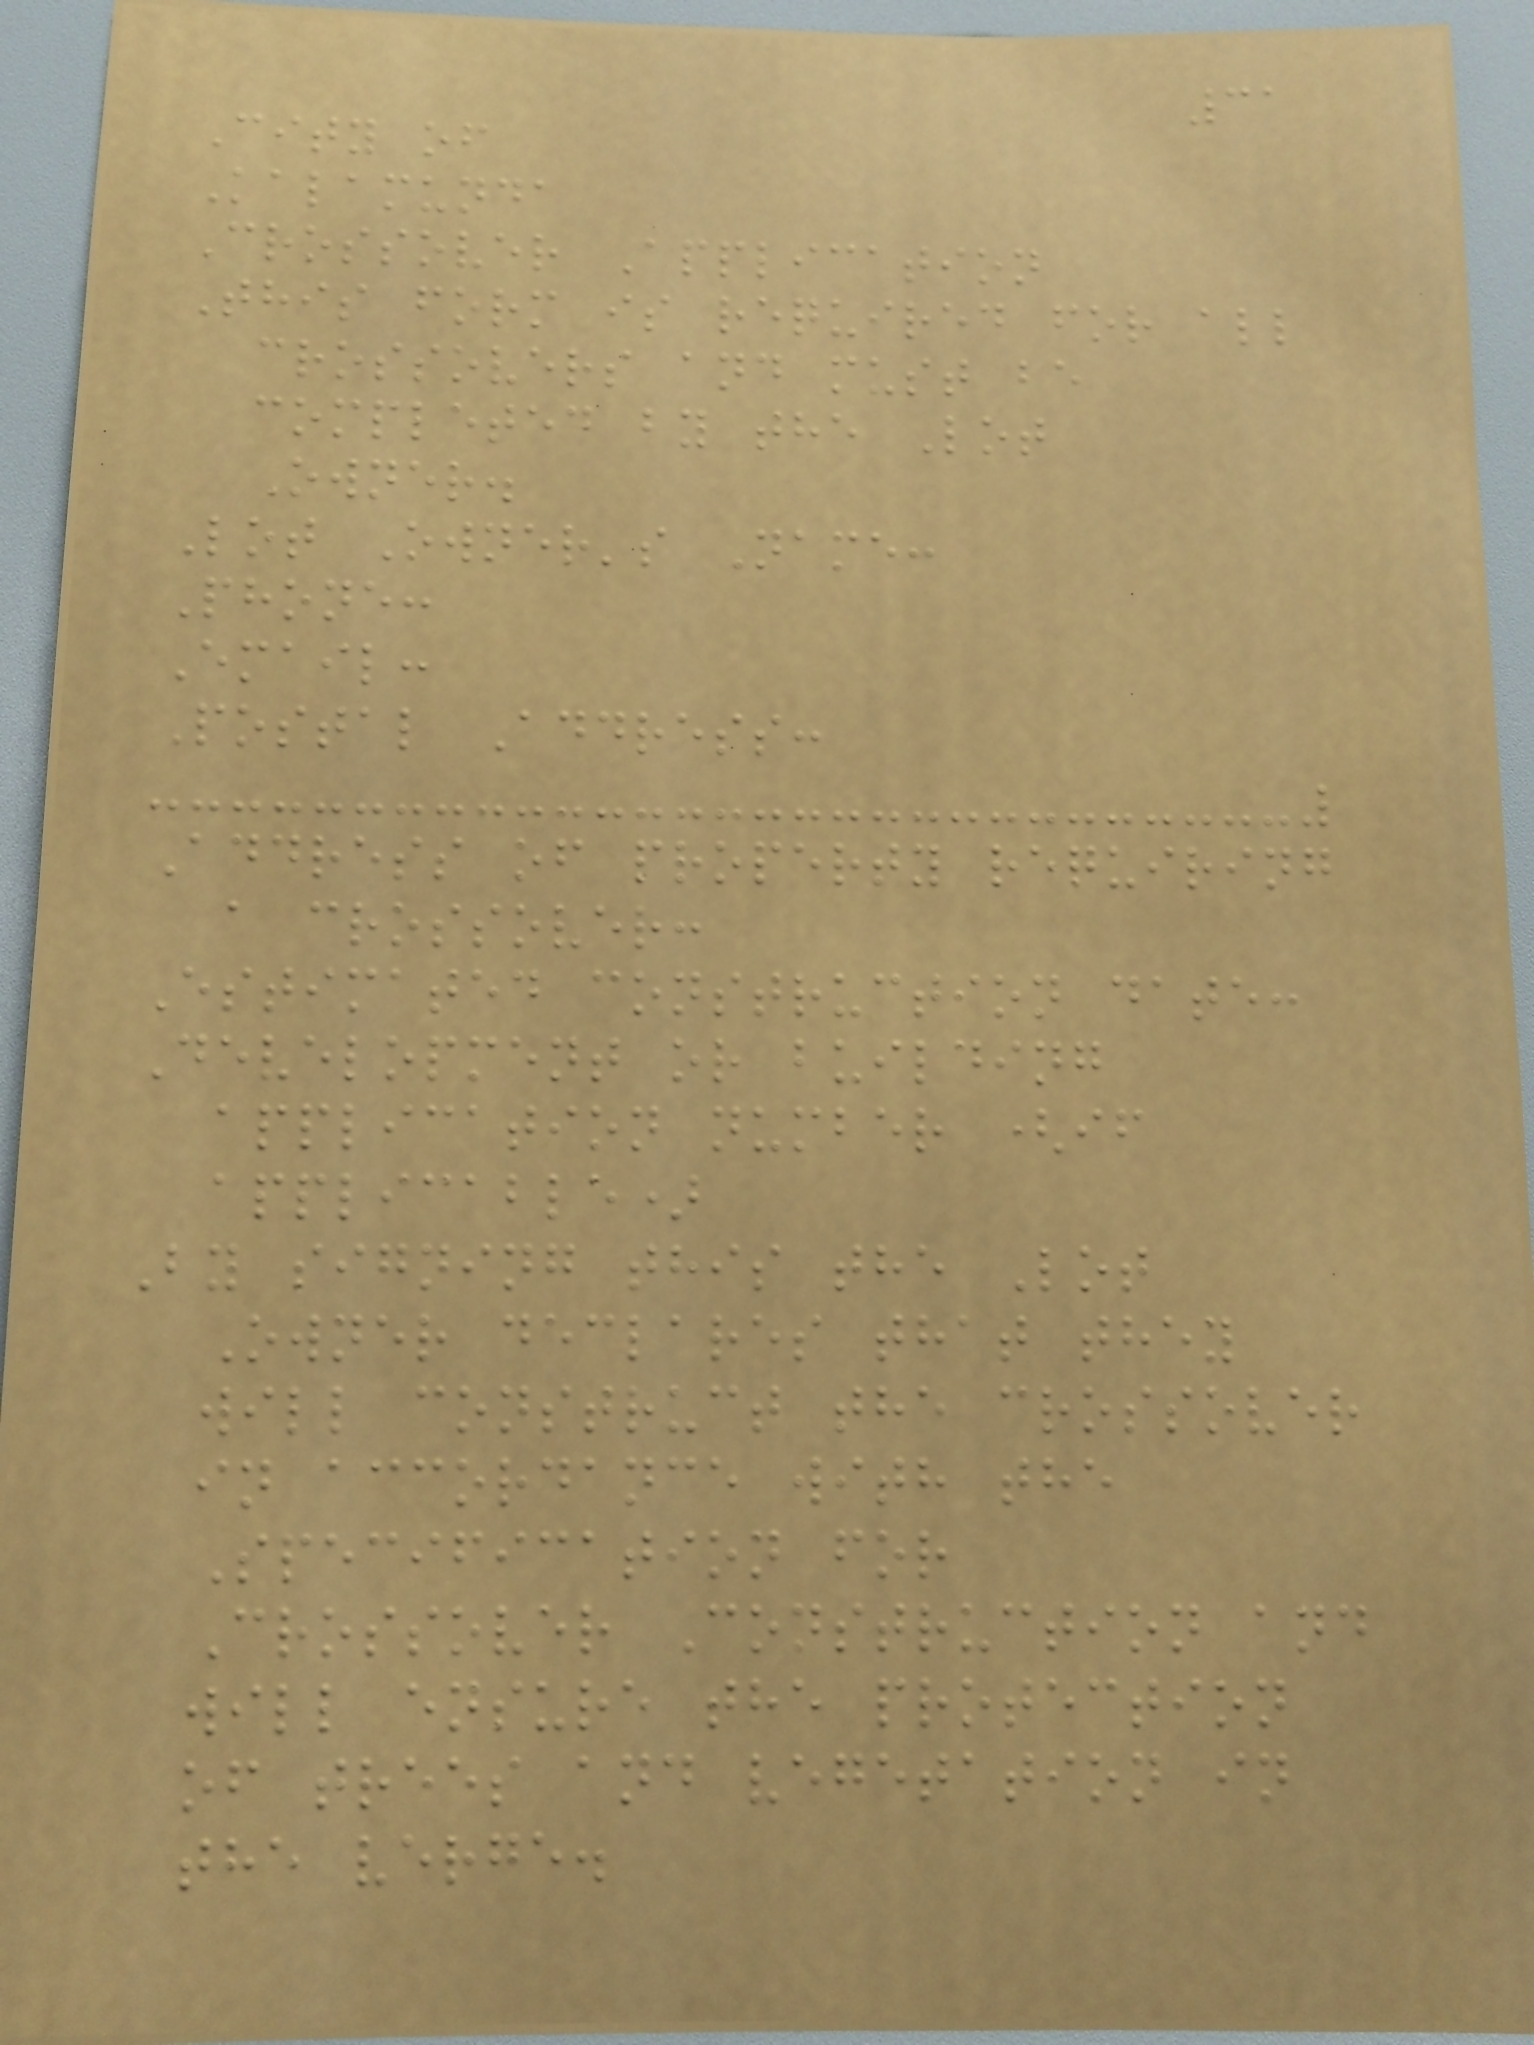31
City of
Kalamunda
Crossover Application
This form is required for all
crossovers and must be
completed by the Lot
Owner.
Lot Owner's Name:
Phone:
Email:
Postal Address:
Address of property requiring
a crossover:
Estimated construction date:
Development or building
application number (if
applicable)
By signing this the Lot
Owner declares that they
will construct the crossover
in accordance with the
Specification for
Crossover Construction and
will ensure the protection
of trees and vegetation in
the verge.
